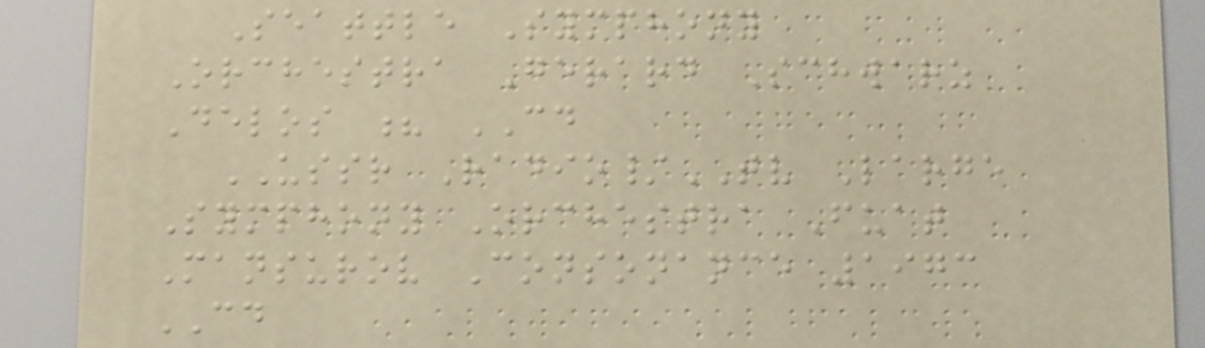Seattle Symphony
Orchestra Gerard Schwarz
Delos ? CD
USSR Radio/TV Large
Symphony Orchestra Fuat
Mansurov Consonance 1973
CD
